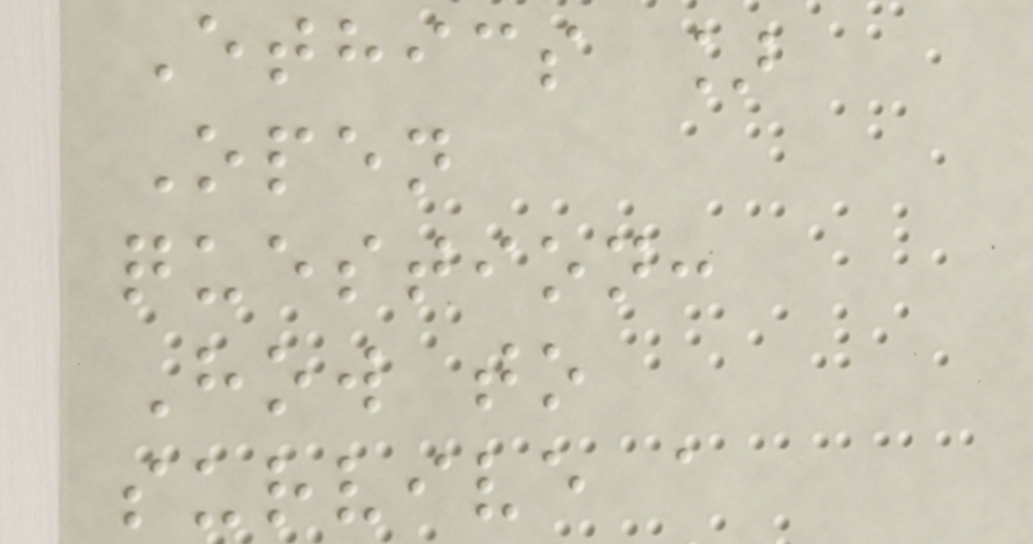Ethics ]
Open
question:
How to
survive a
